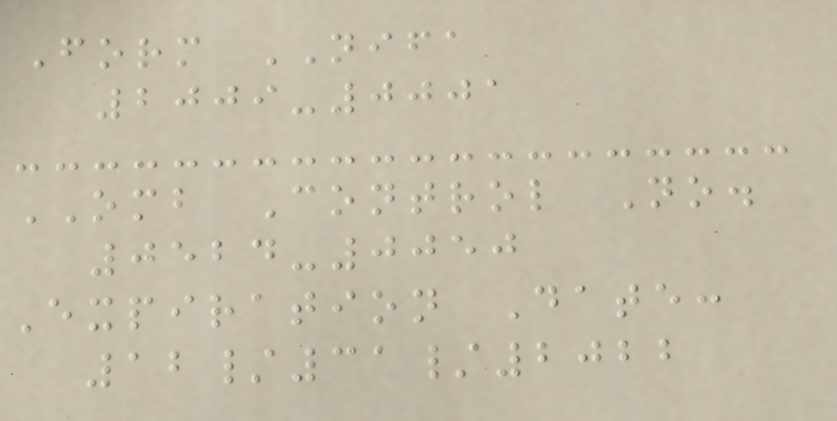Form NIFA
2009-0001
OMB Control No.
0524-0050
Expiration Date:
12/31/2022
